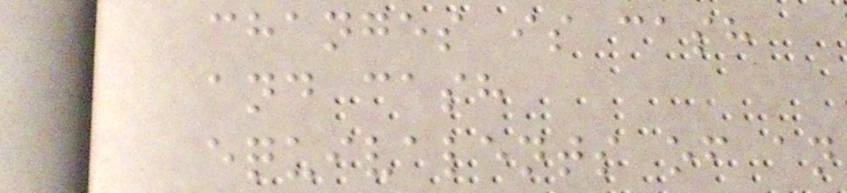changes is cash
and cash
equivalents of an
